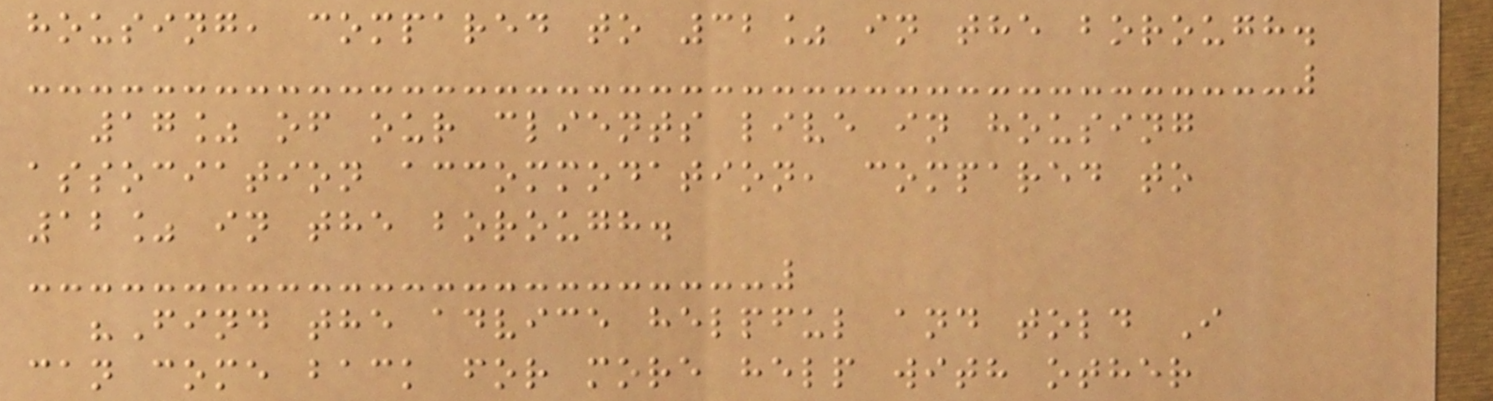housing, compared to 32% in the borough.
17% of our clients live in housing
association accommodation, compared to
12% in the borough.
"Find the advice helpful and told I
can come back for more help with other
